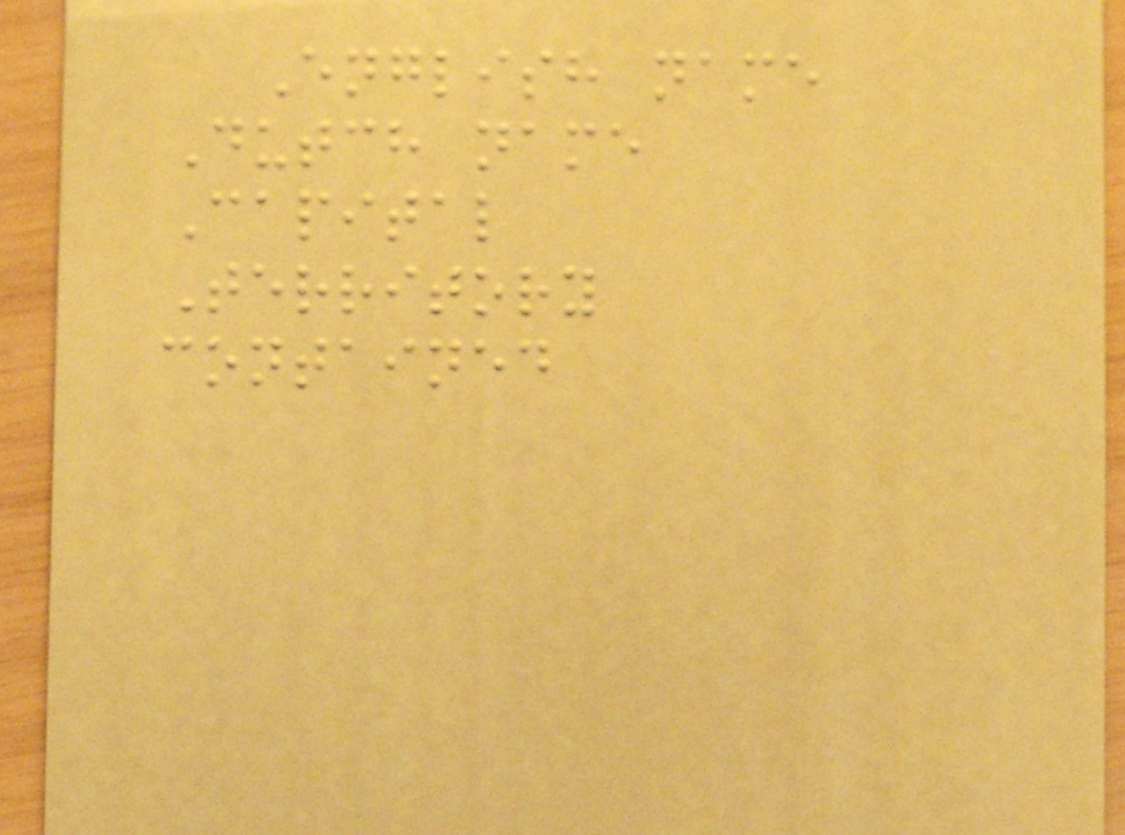English name
Dutch name
Capital
Territory
contained
